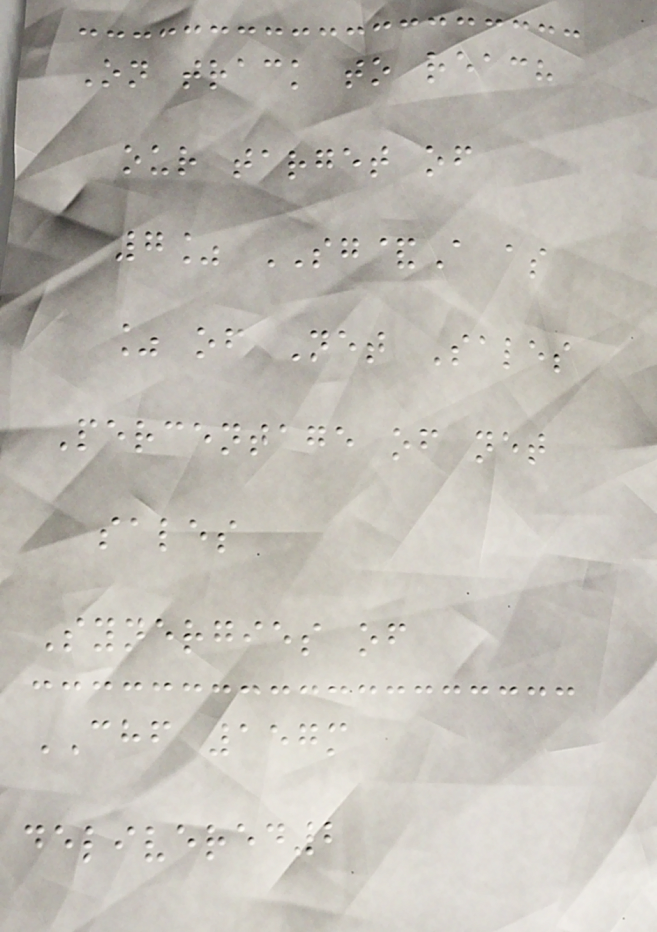On track to reach
our target of
7% SG&A as
% of Net Sales
Percentage of net
sales
Synergies of
CHF 157m
delivered2
